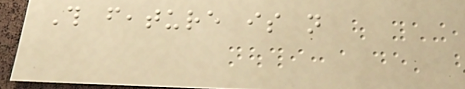This feature is not
